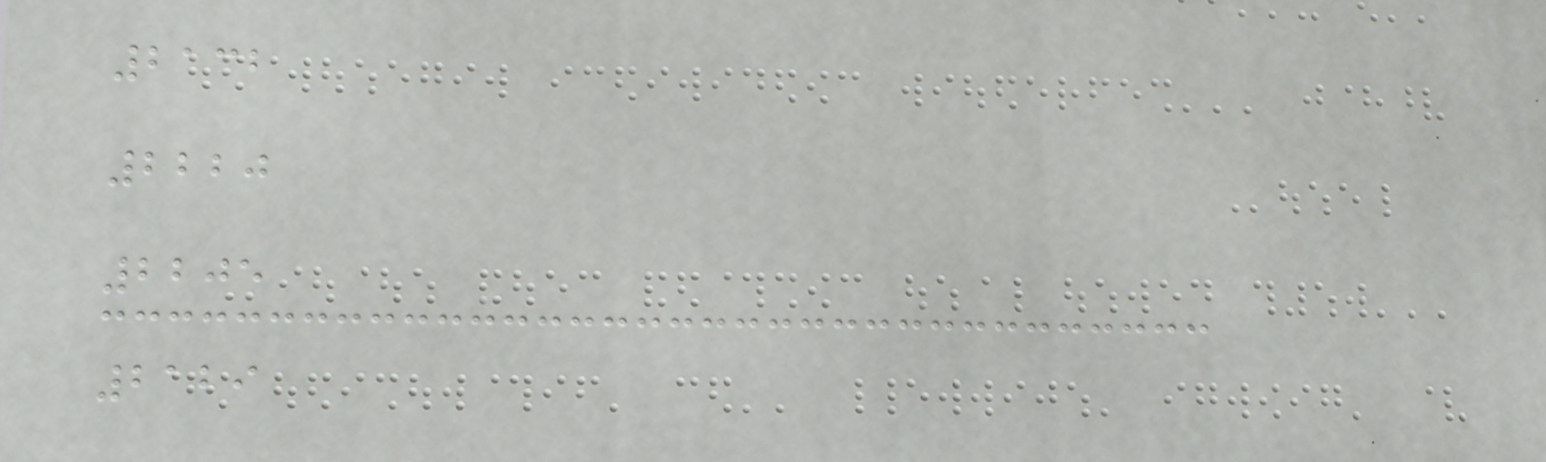2132
2220
2205
2129
